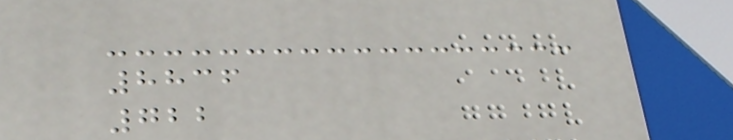8836
722
